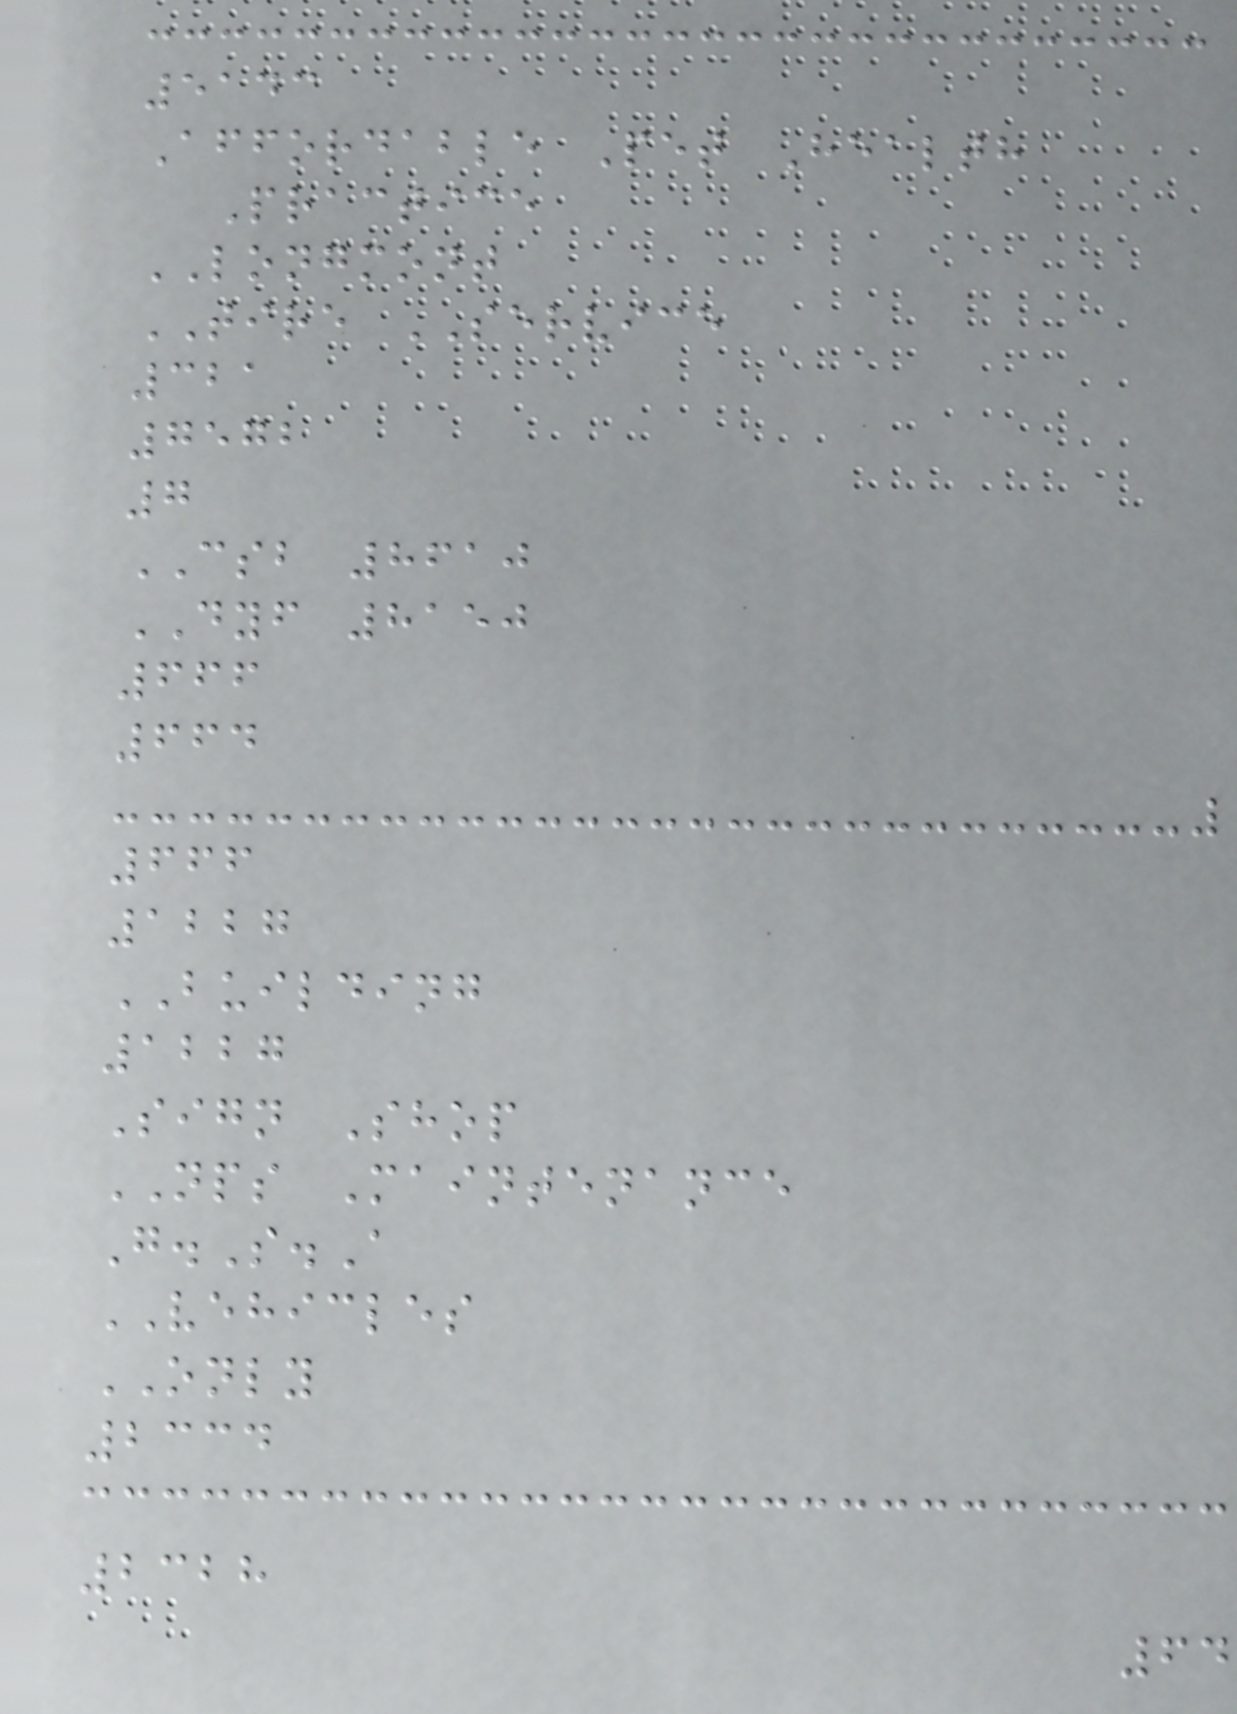5143
Affordable Pet Health
Practice
LONGMONT
TIRE SERVICE
321
7572
7
CSB 8610
DYF 8150
666
664
666
1227
BUILDING
1227
Sign Shop
NPS Maintenance
G.S.A
VEHICLES
ONLY
2334
2328
64
